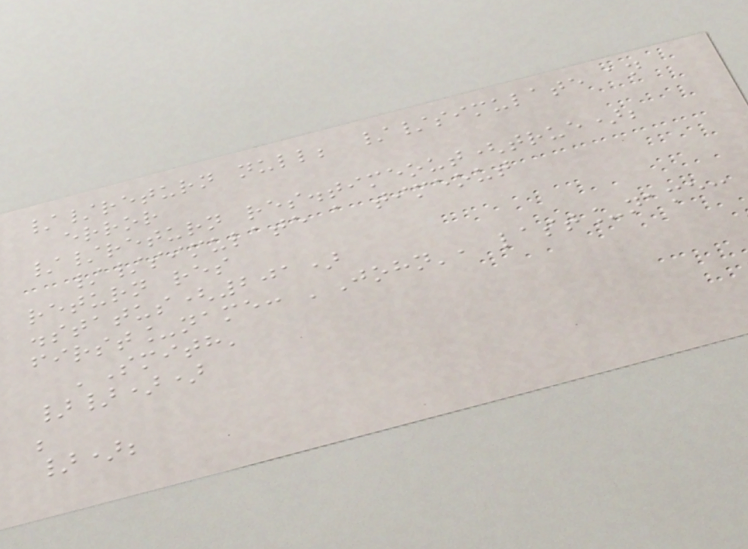//return null; //simulate an
error
//return res.timeout(true);
//simulate a timeout
return res
.status(201)
first_name: 'John', last_name:
'Smith'
}}))
;
});
